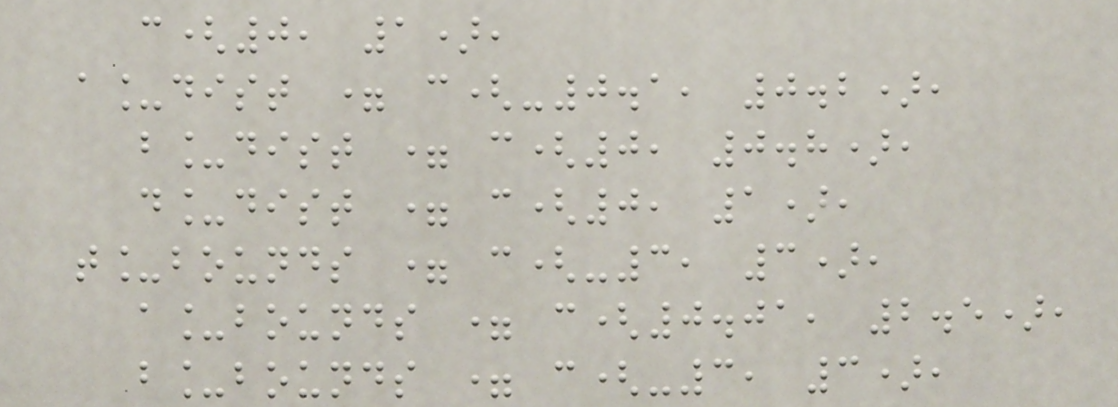c(0, 1),
a_dist = c(-0.1, 0.2),
b_dist = c(0, 0.8),
d_dist = c(0, 1),
t_bounds = c(-3, 3),
a_bounds = c(0.01, 2.5),
b_bounds = c(-3, 3),
